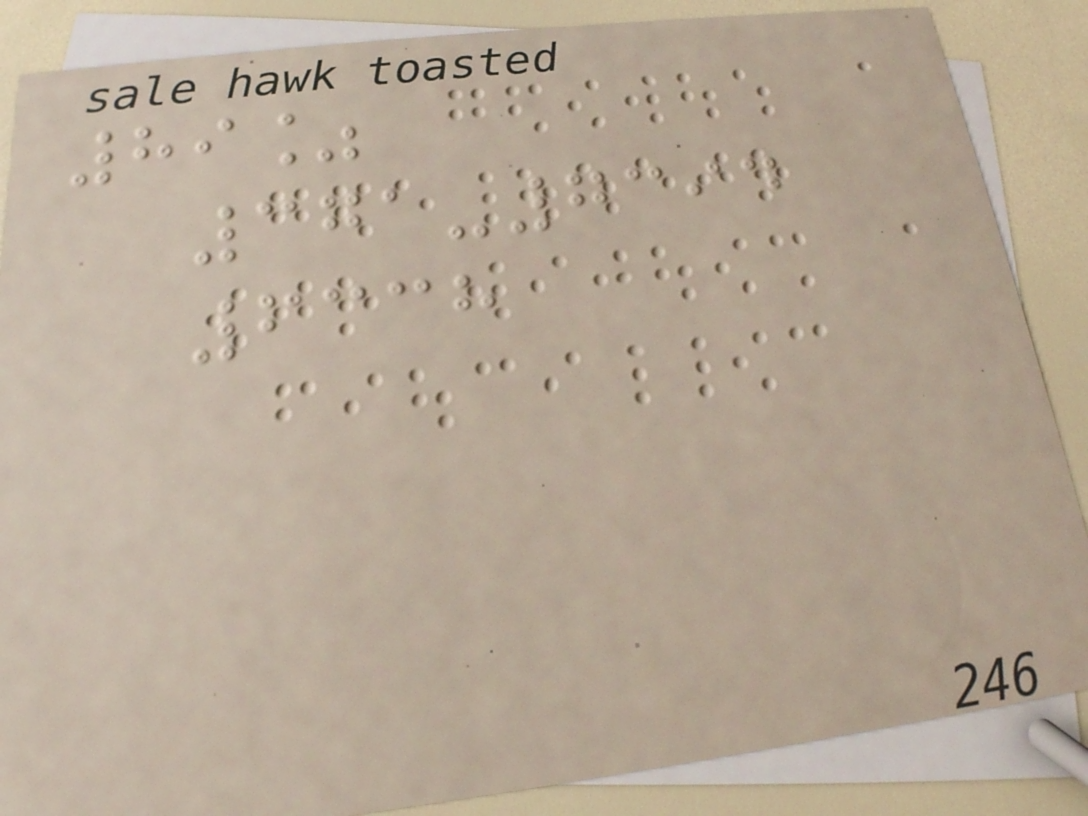89%
371-7394
6338
